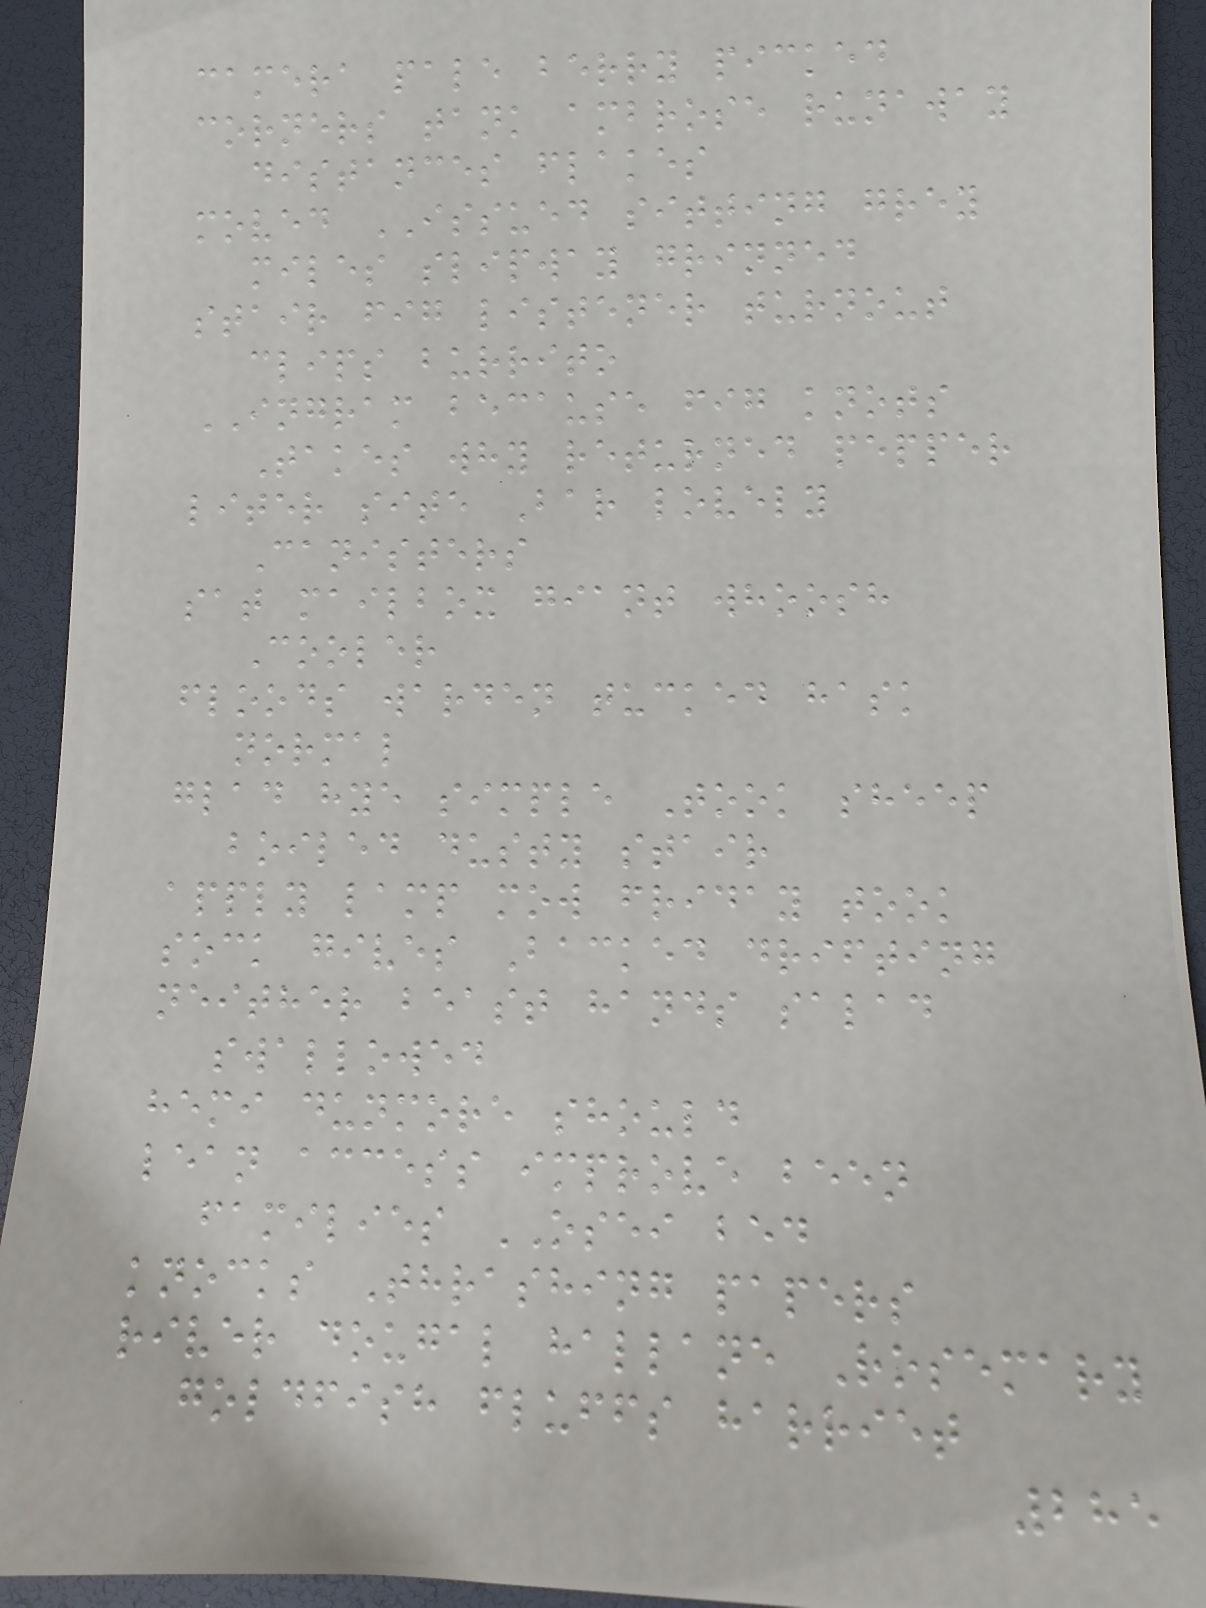camera pale berry picked
corners tank ambrose runaway
distances flakes
moved ISSUED sitting grey
miles slipway grinned
stair fig listener turnout
clips burrito
INGRAM because fig knots
Takes why returned pepper
liter site Bar lovely
Canisters
sat mailbox giant whoosh
Cooler
floods warden tucked hask
normal
glad hye simple Took sheep
boiled dusty stair
apply lamp mow friday took
sock gives Backed drifting
neither beast hands salad
swallowed
hemi dunmore should
lean access improve been
families OSEI bed
knocks Thrashing papers
river dougal hallane Rosemary
goldfish fluffs harriet
285
